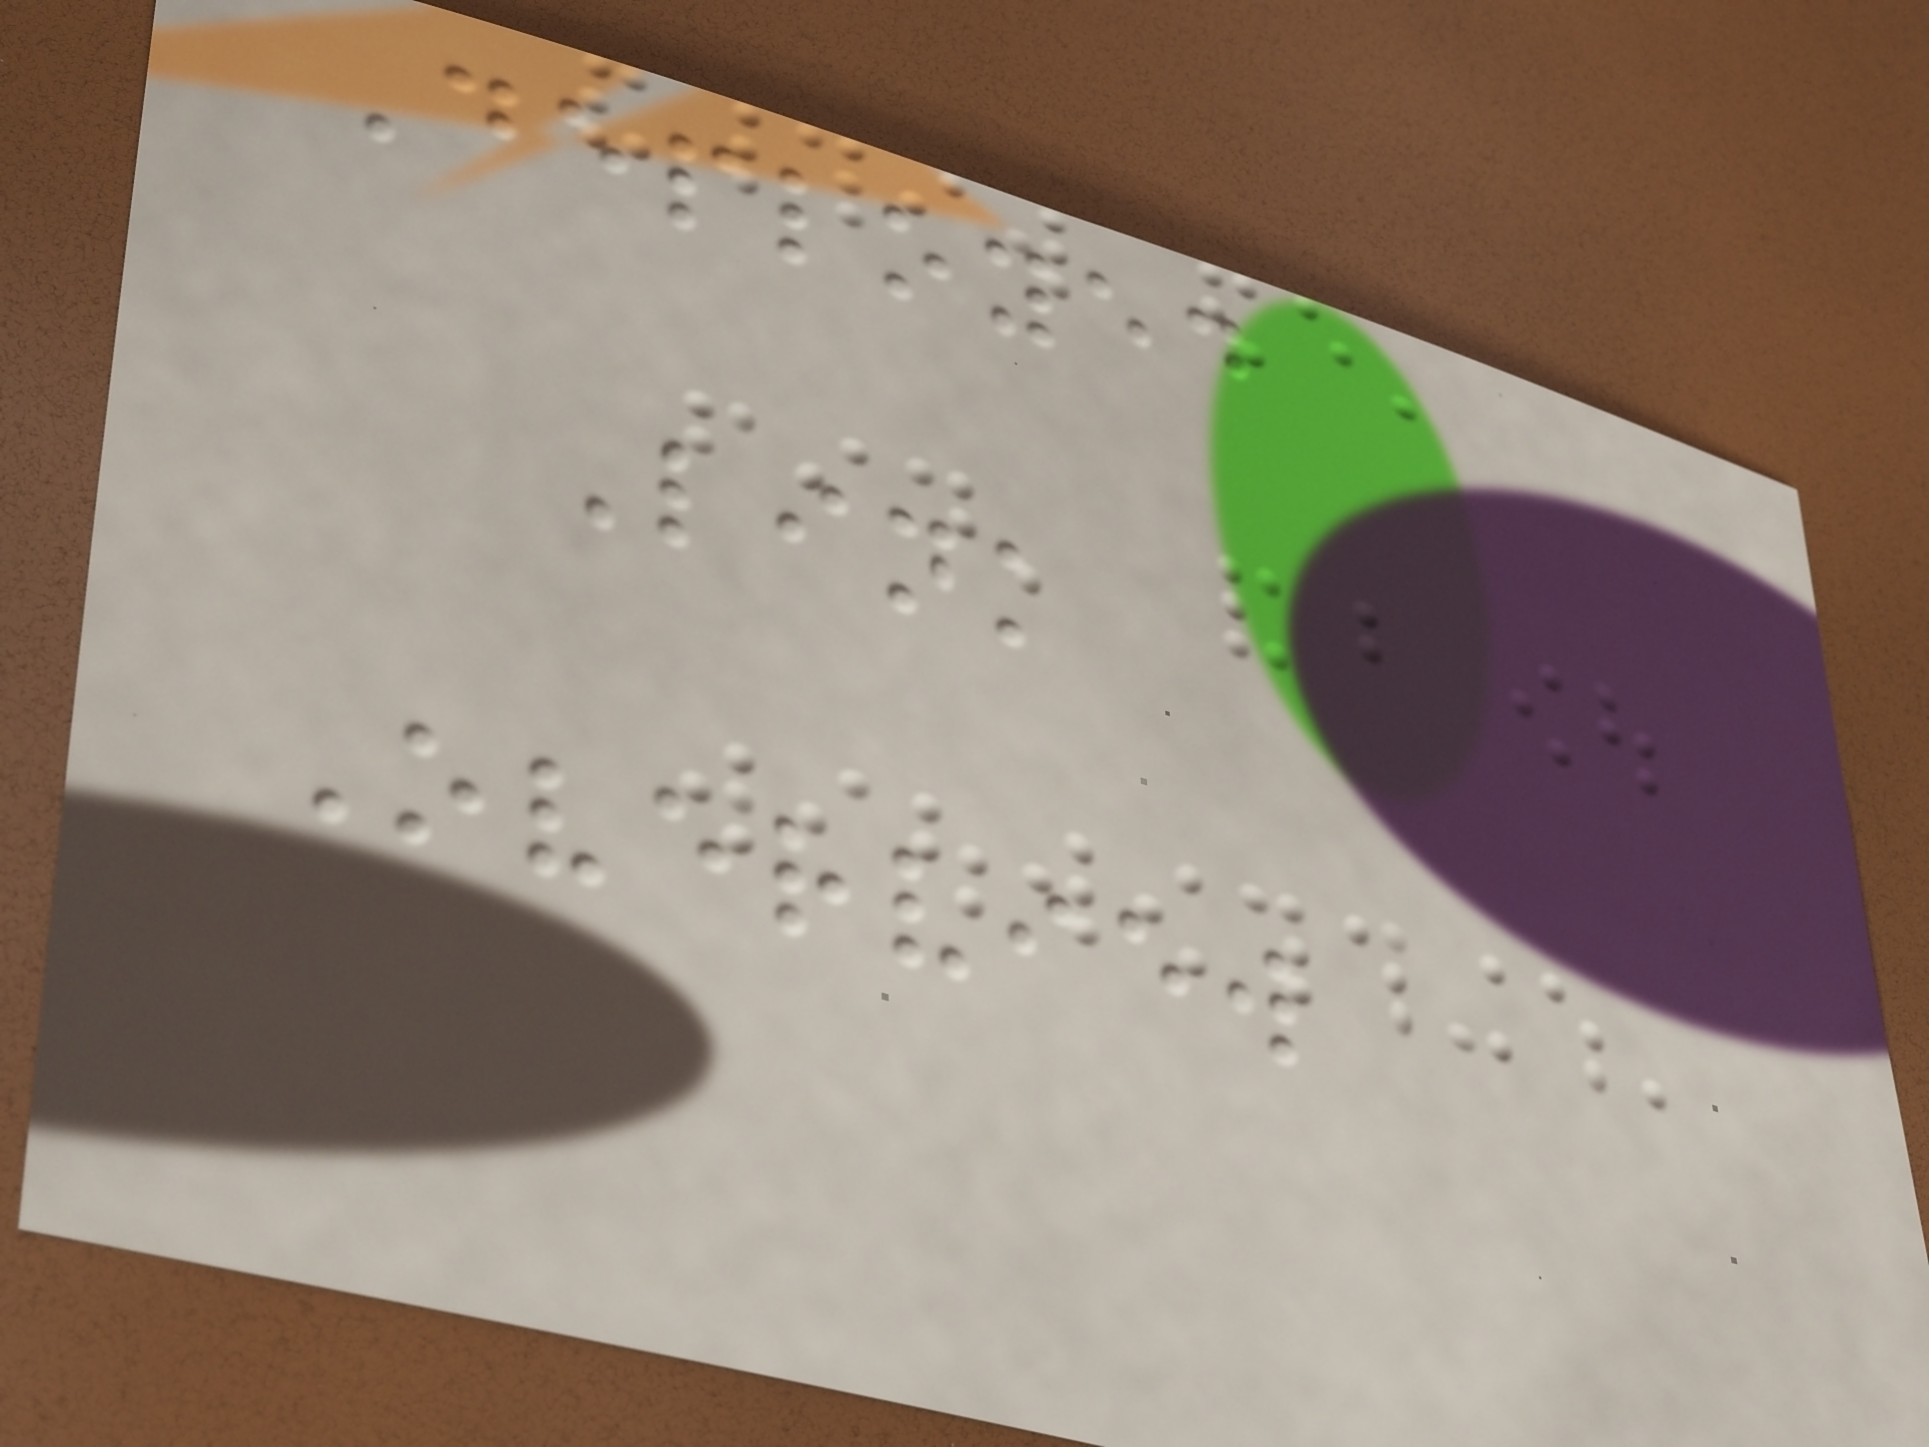Deployed
Link
Overview
